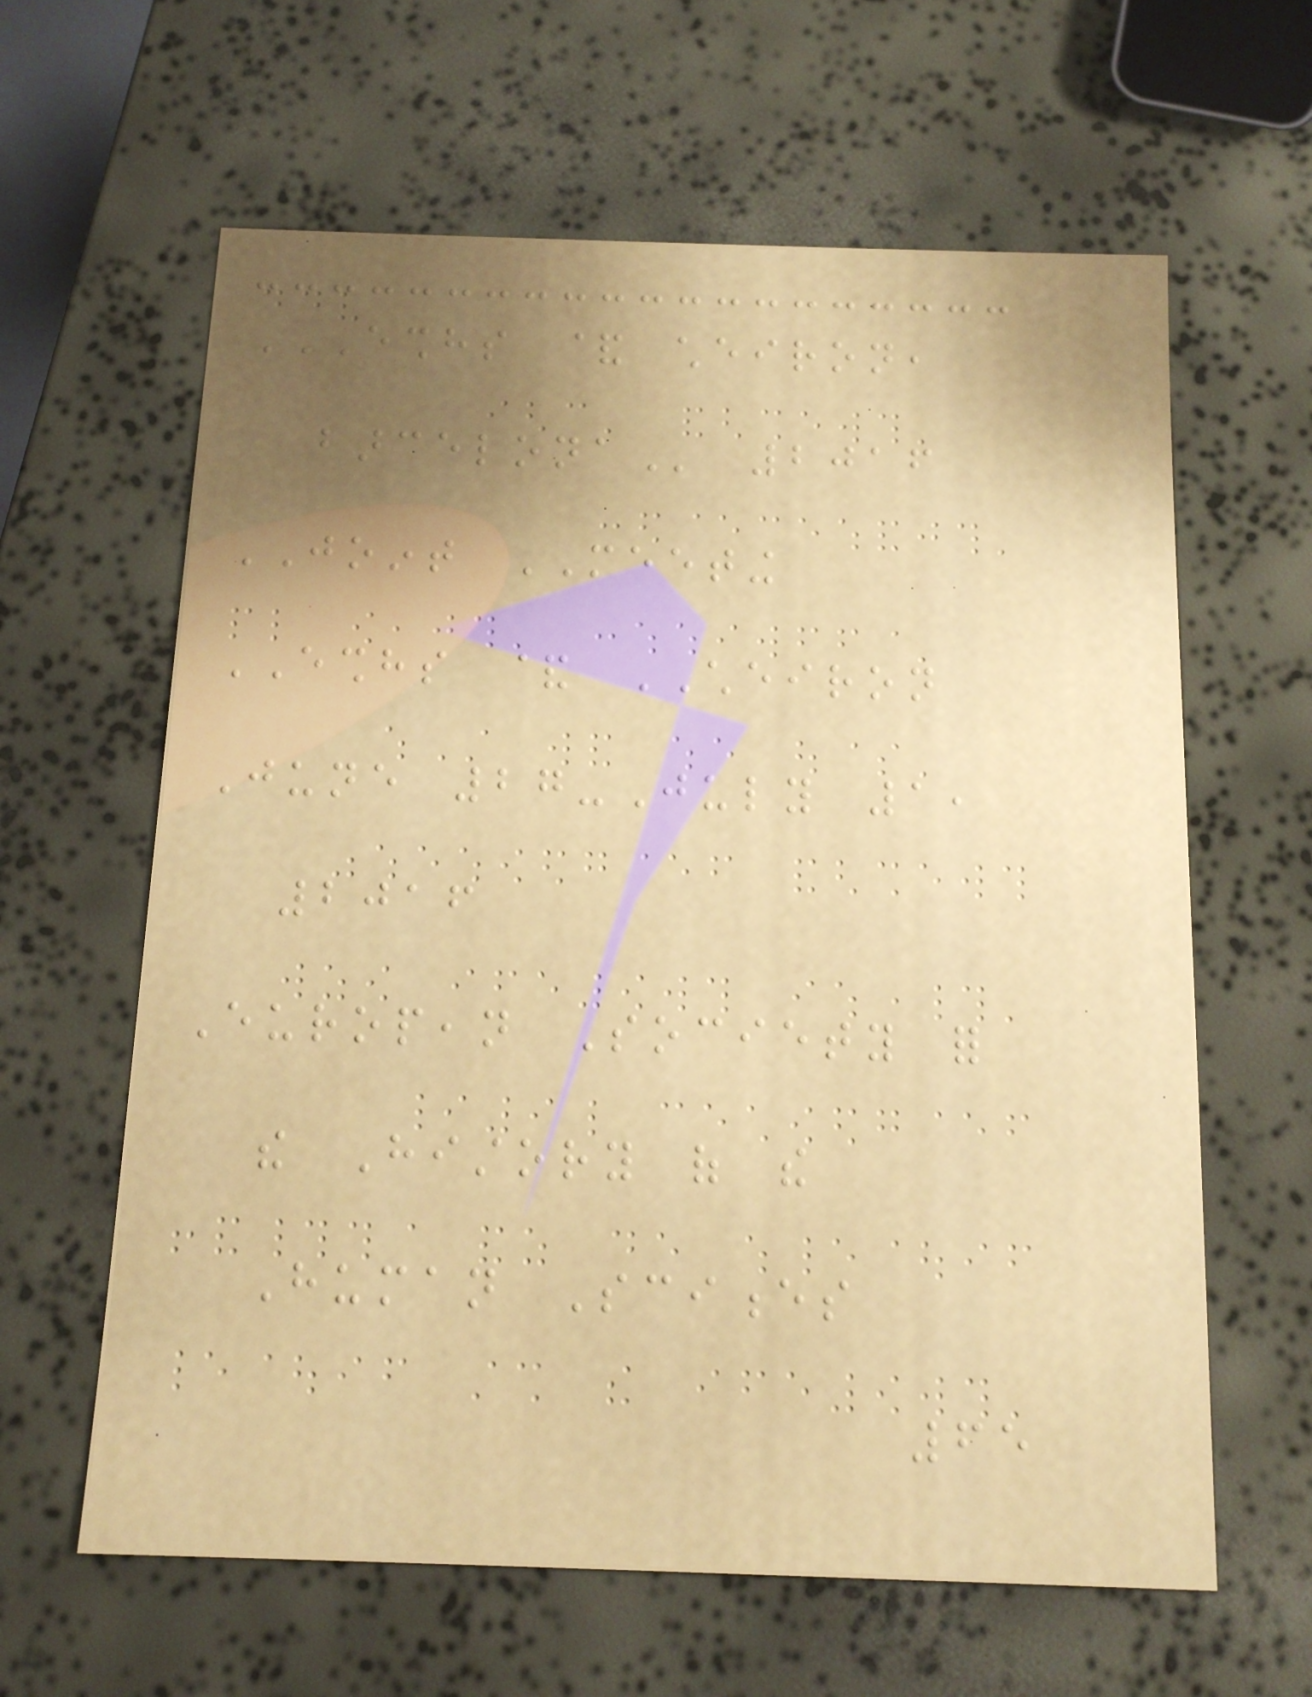ESHHS & CHEIRON,
BARCELONA 2016
JOINT MEETING
ESHHS & CHEIRON
June 27-July 1,
2016
European Society for
the History of the
Human Sciences
65
